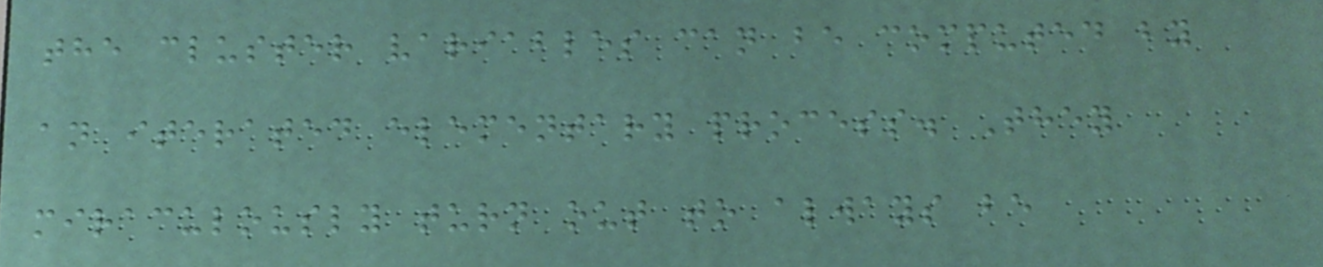the cluster variables can be computed by
an iterated elementary process. They
miraculously turn out to always be
